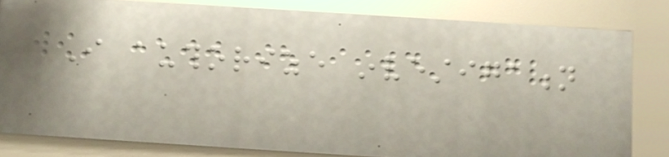I authorize investigation
